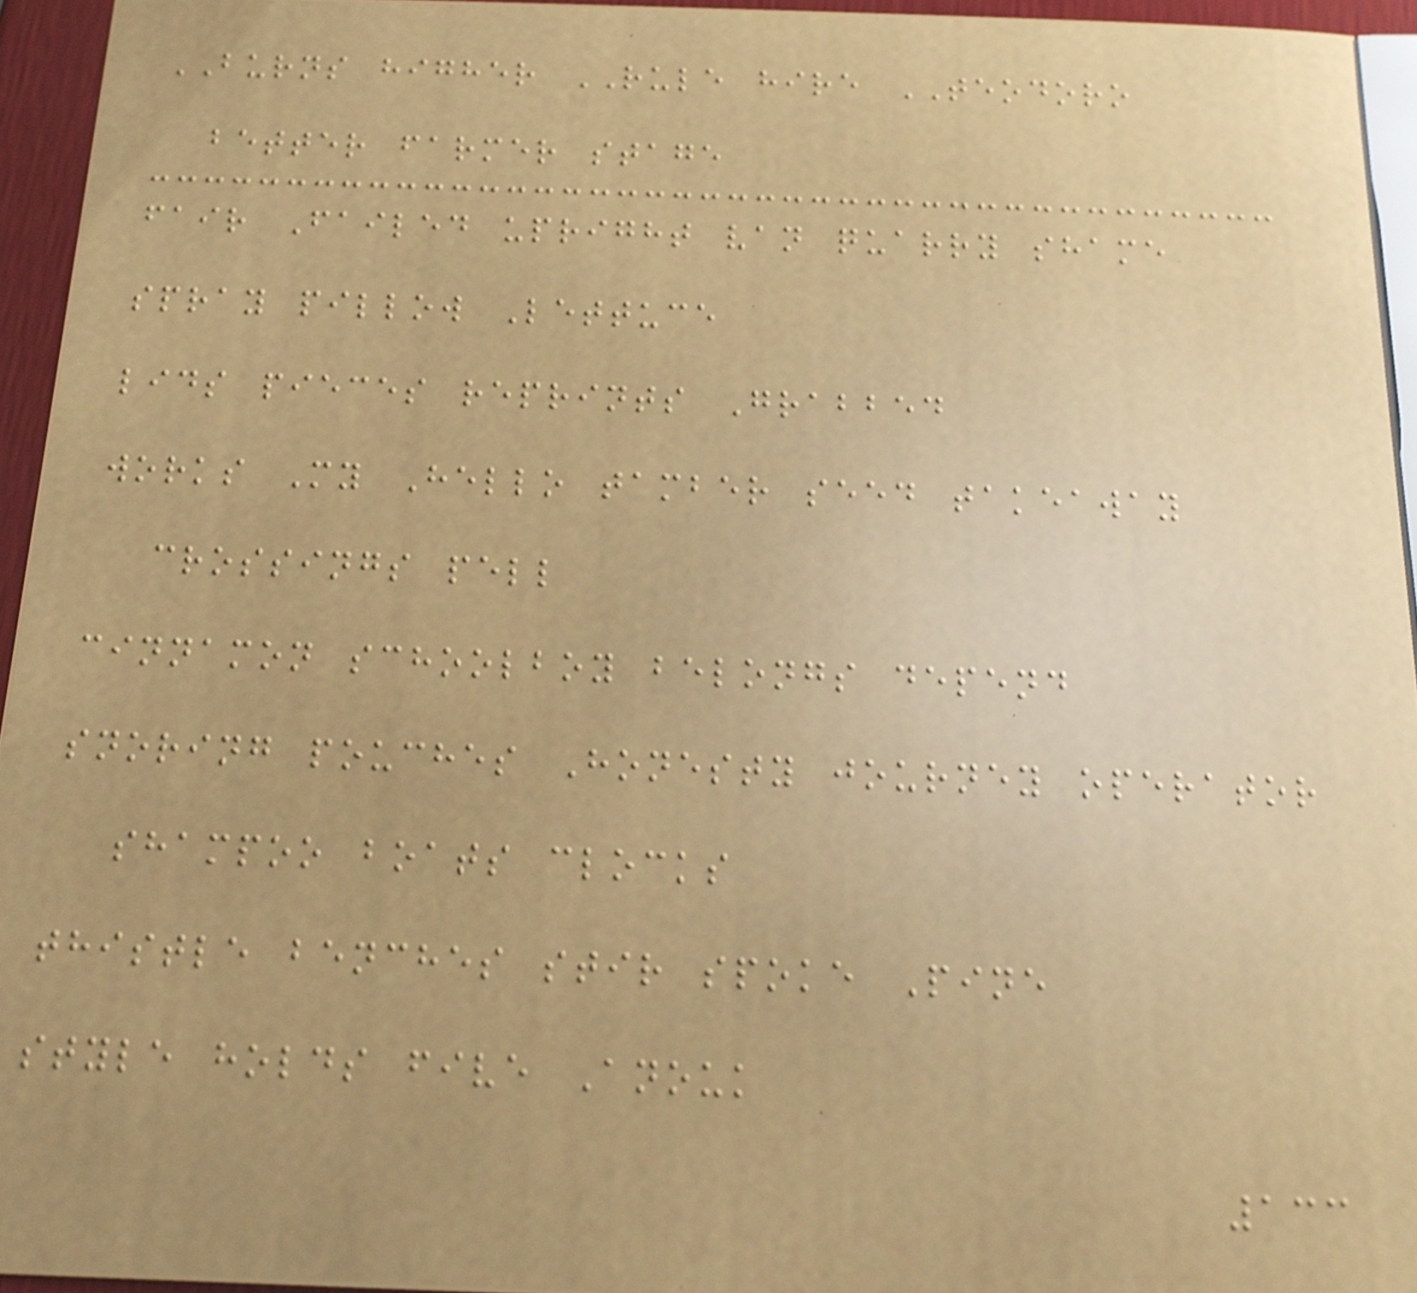BURNS higher RULE hire TEODORO
better farmer stage
fair Failed upright van quarry shame
spray pillow Lettuce
lids pieces reprints Grabbed
works My Hello tamber seed takeaway
crossings pell
cinnamon schoolboy belongs depend
snoring pouches Honesty journey operator
shampoo boats clocks
thistle benches stir spoke Pine
style holds five Anouk
133
